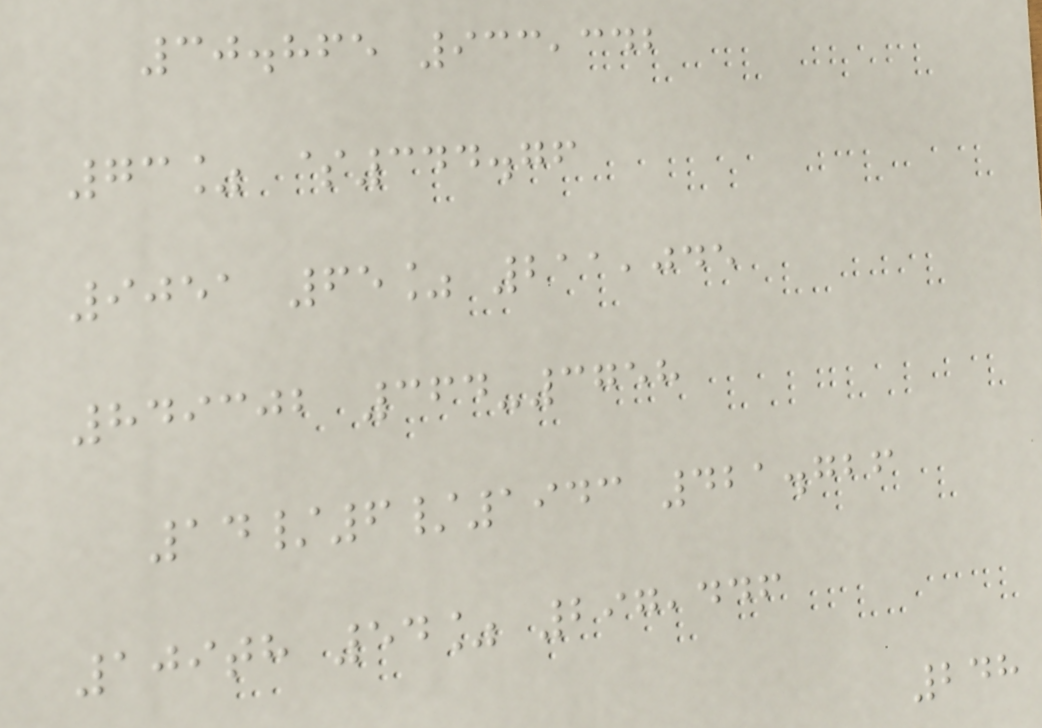30.865 933,342
73% $344.76
9051 65% 211,045
849302 364-3758
14/6/1943 421.726
109th 54% 297,446
248
